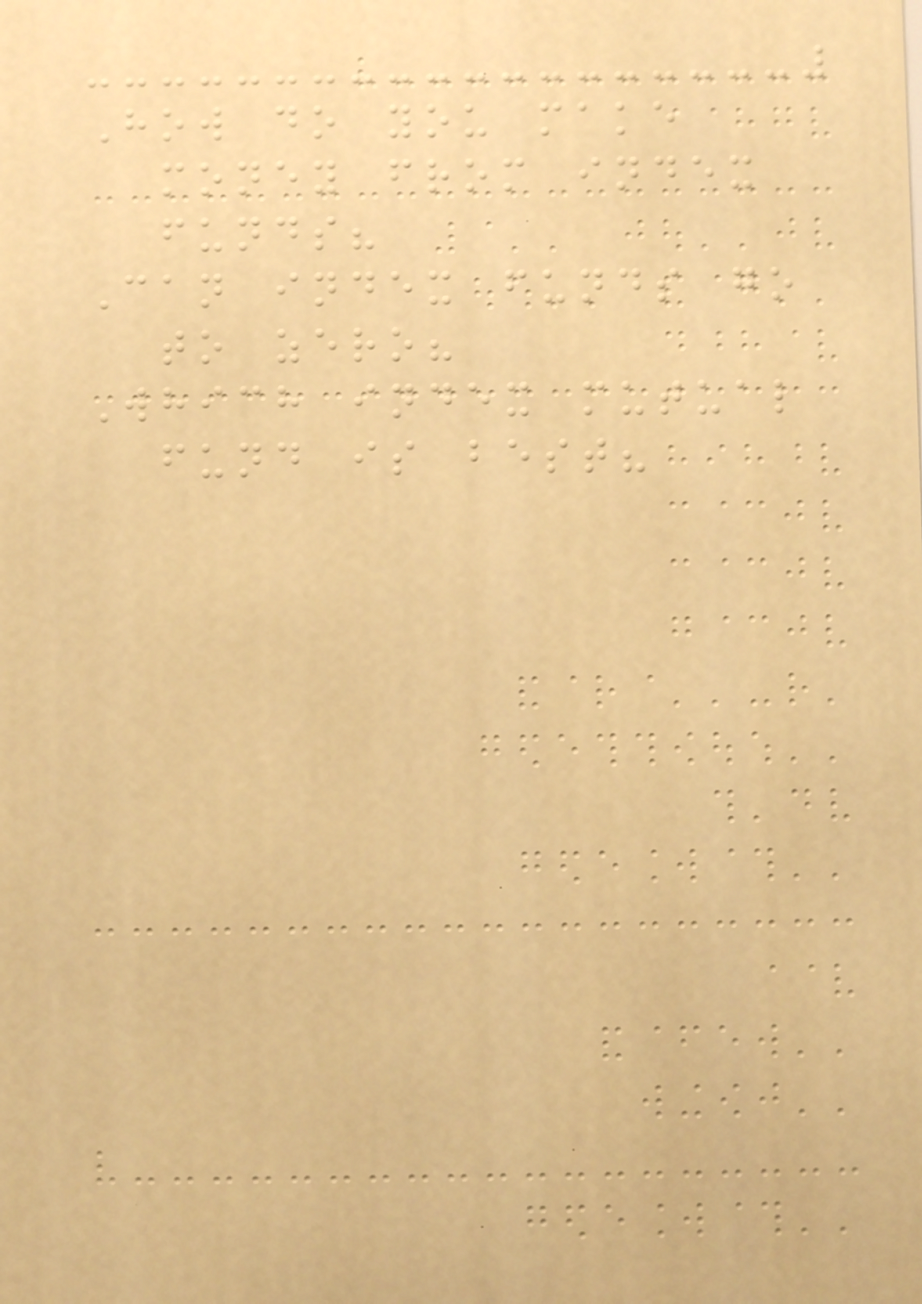How do you make
money from index
funds?
Can index funds go
to zero?
Which index mutual
fund is best?
